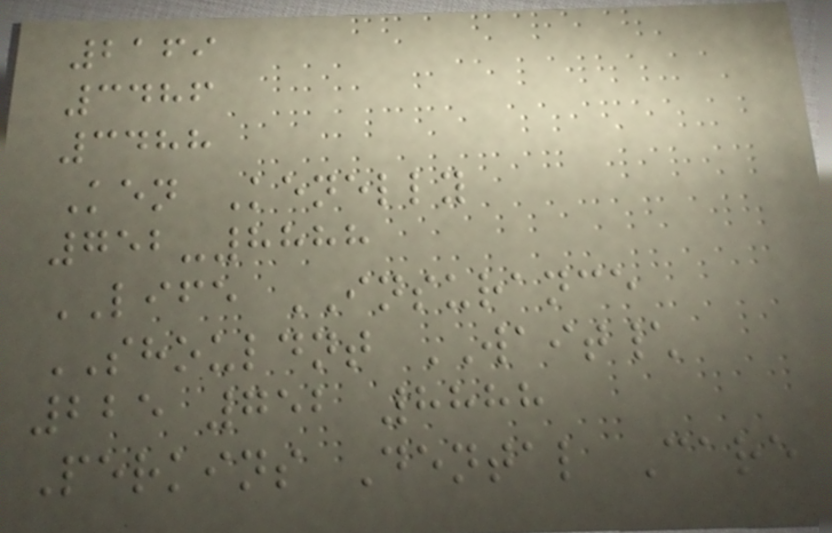2169
3486
3488
Ken Kenelly
752-8888
LIFE INSURANCE
SHOULDNT WAIT\
225 752 8888
Perkins Dental Care
